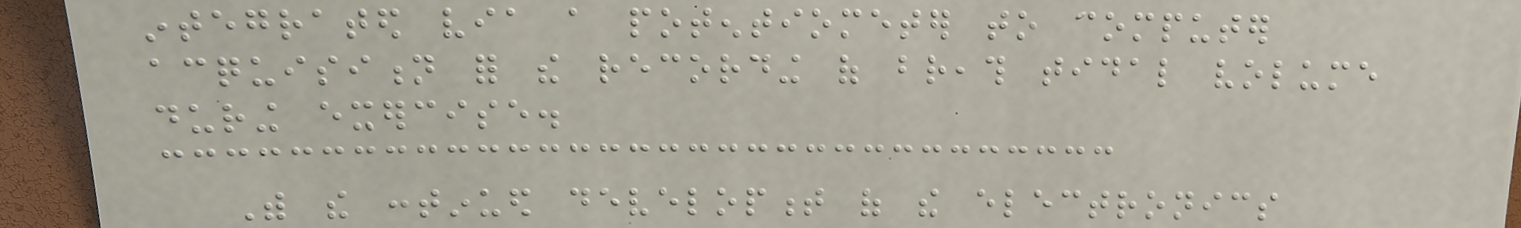integrated via a potentiometer to computer
acquisition for the recording of breath tidal volume
during exercise.
With the continued development of the electronics
